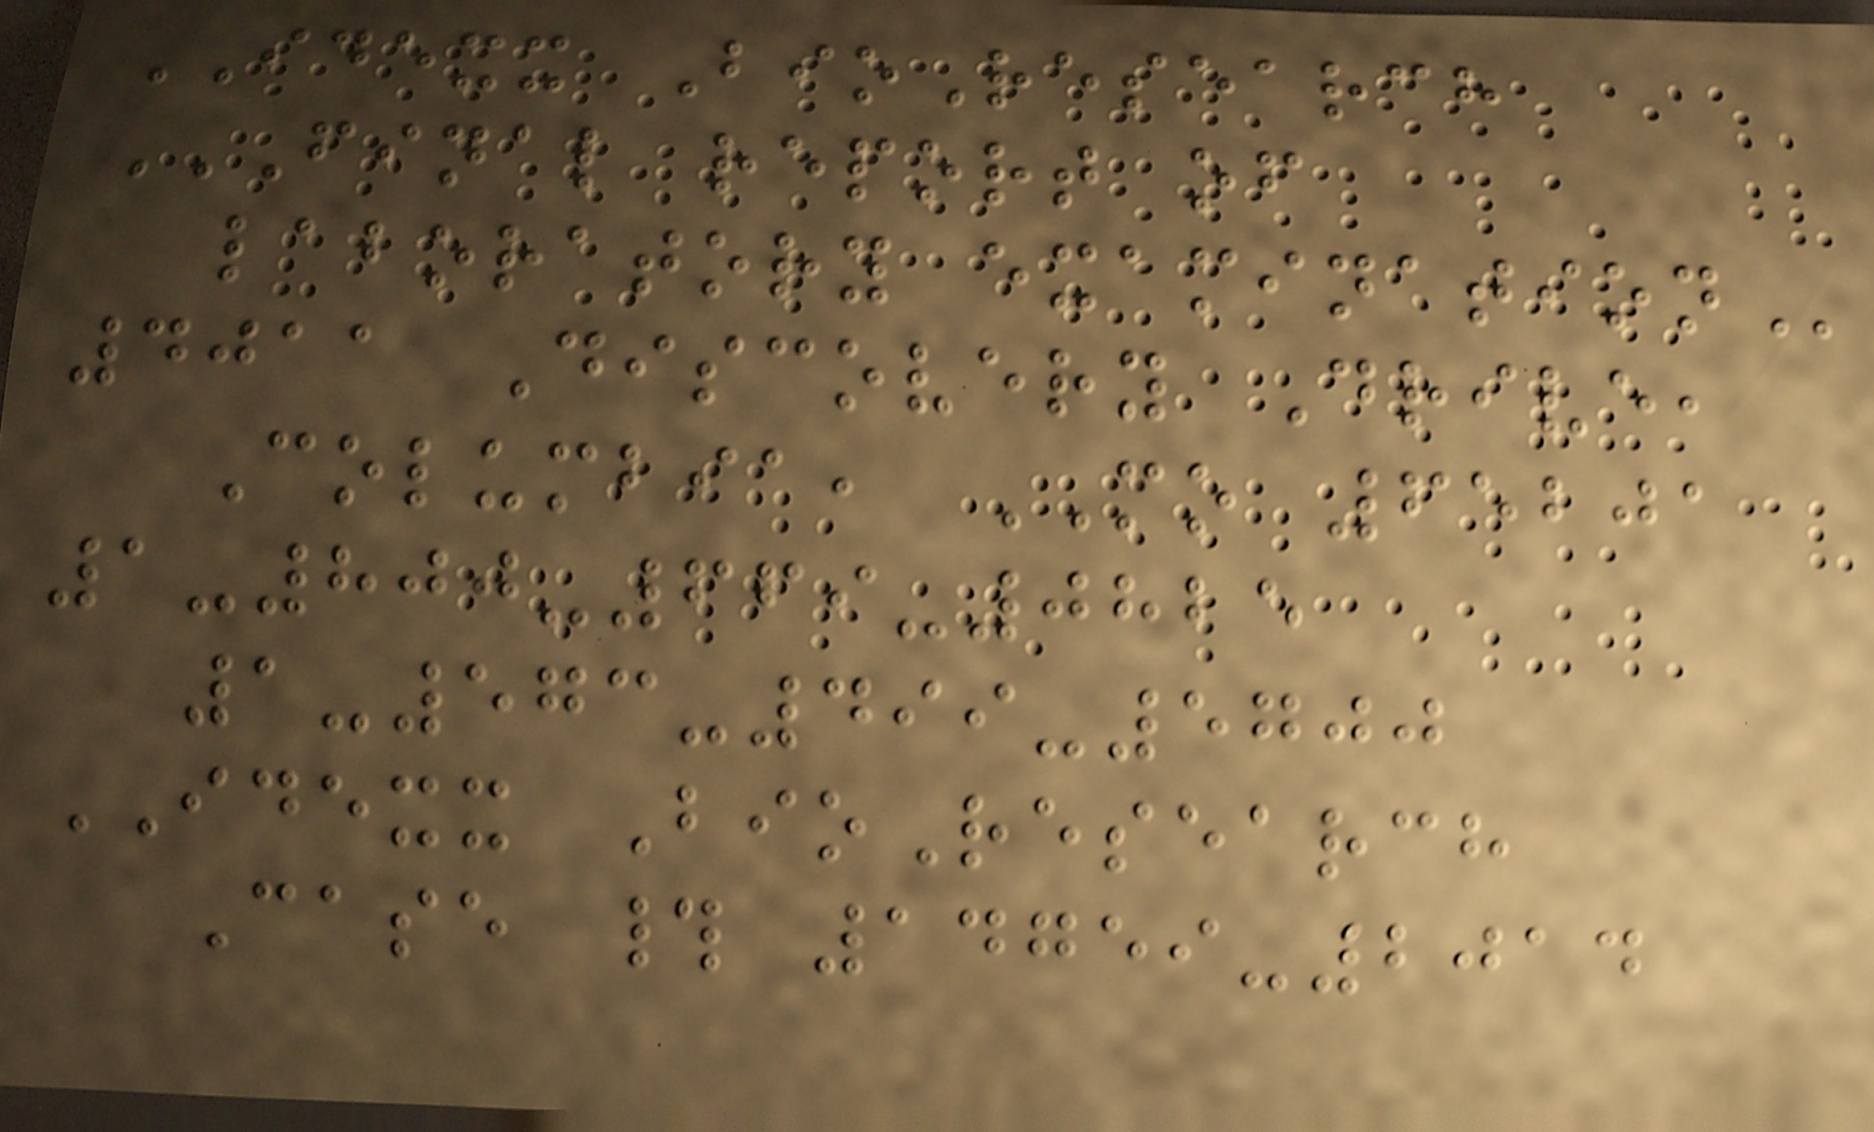IDEXX BioResearch
FINAL REPORT OF
LABORATORY EXAMINATION
4011 Discovery Drive,
Columbia, MO 65201
1-800-669-0825
1-573-499-5700
IDEXX BioResearch
Case # 14759-2014
